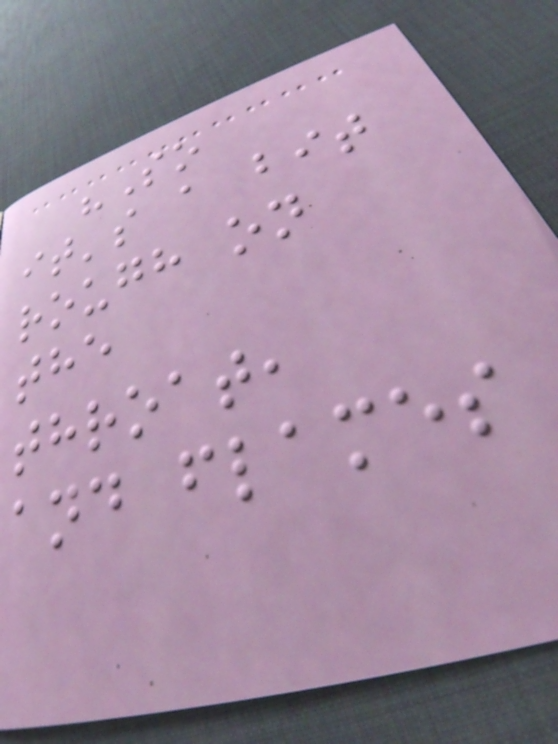"So
it's a bit
rough on
the
throat,
and flames
